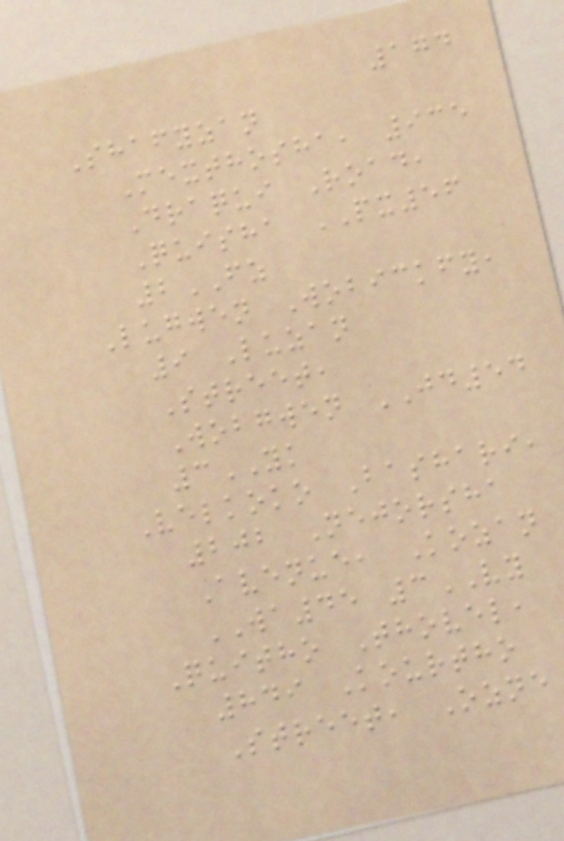174
Shafyzan
Mexthosha, 935
Draqui Road,
Quisha PX56
2FZ
Lugwen Wobickfy,
9 Luzan
Street,
Wobgwen JD54
3YK
Velkoko Bashari,
202 Nejorsha
Avenue, Kozan
WA45 3VY
Quitho Thovel,
849 Kourtho
Street, Ozne
